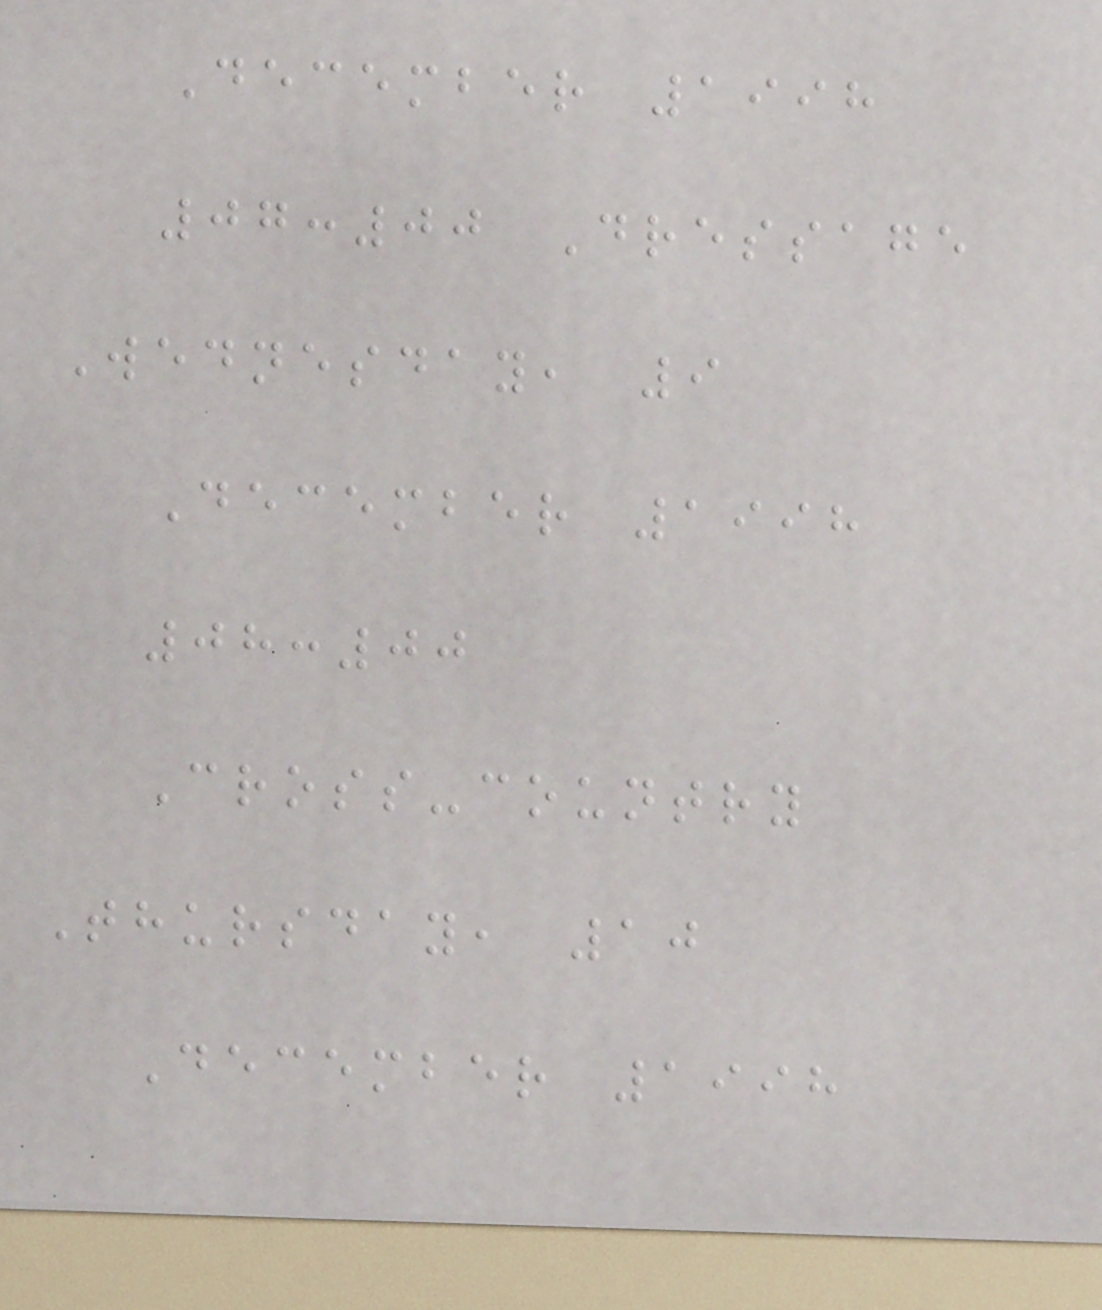December 1998
07:00 Dressage
Wednesday, 9
December 1998
08:00
Cross-country
Thursday, 10
December 1998
